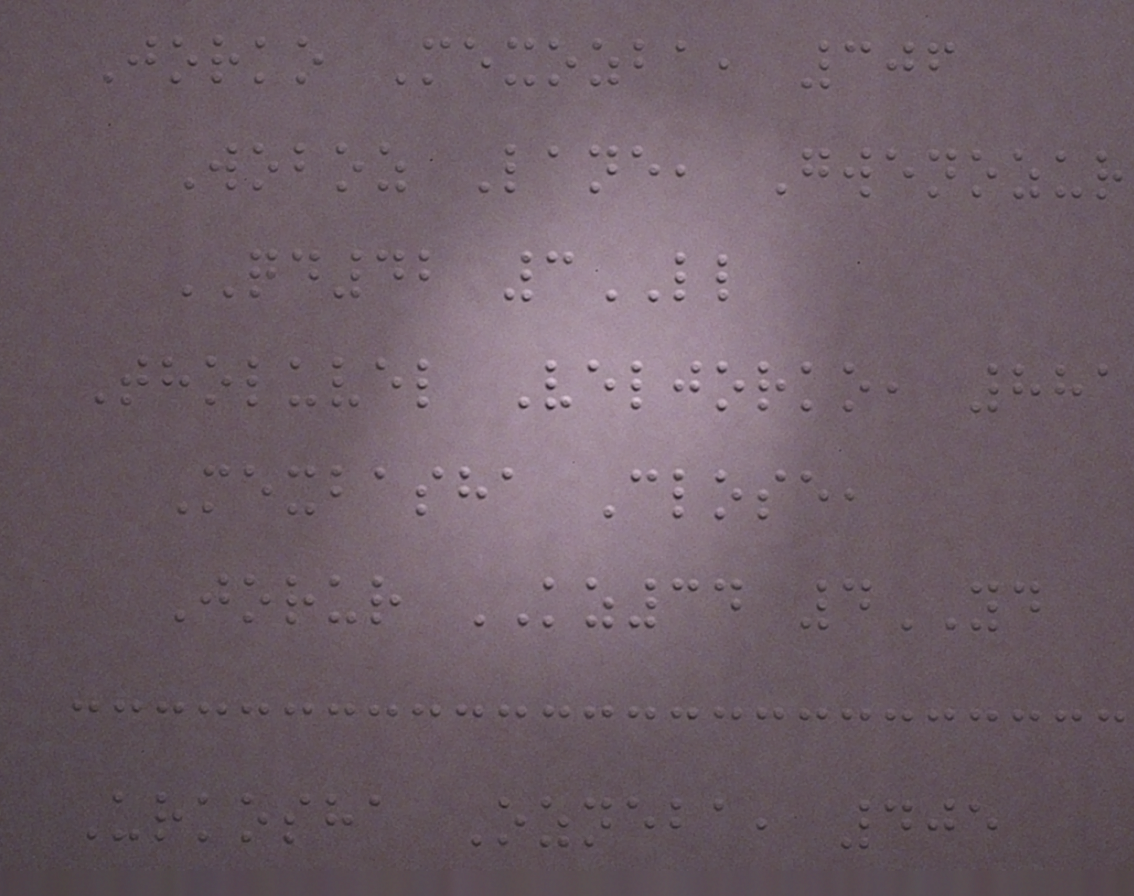Jorko Mexozba, 306
Woboz Lane, Gwenozur
QD42 3LL
Tholuvel Veljorko, 881
Mexbasha Close,
Jorur KZ34 4YD
Urkosha Ozneba, 405
